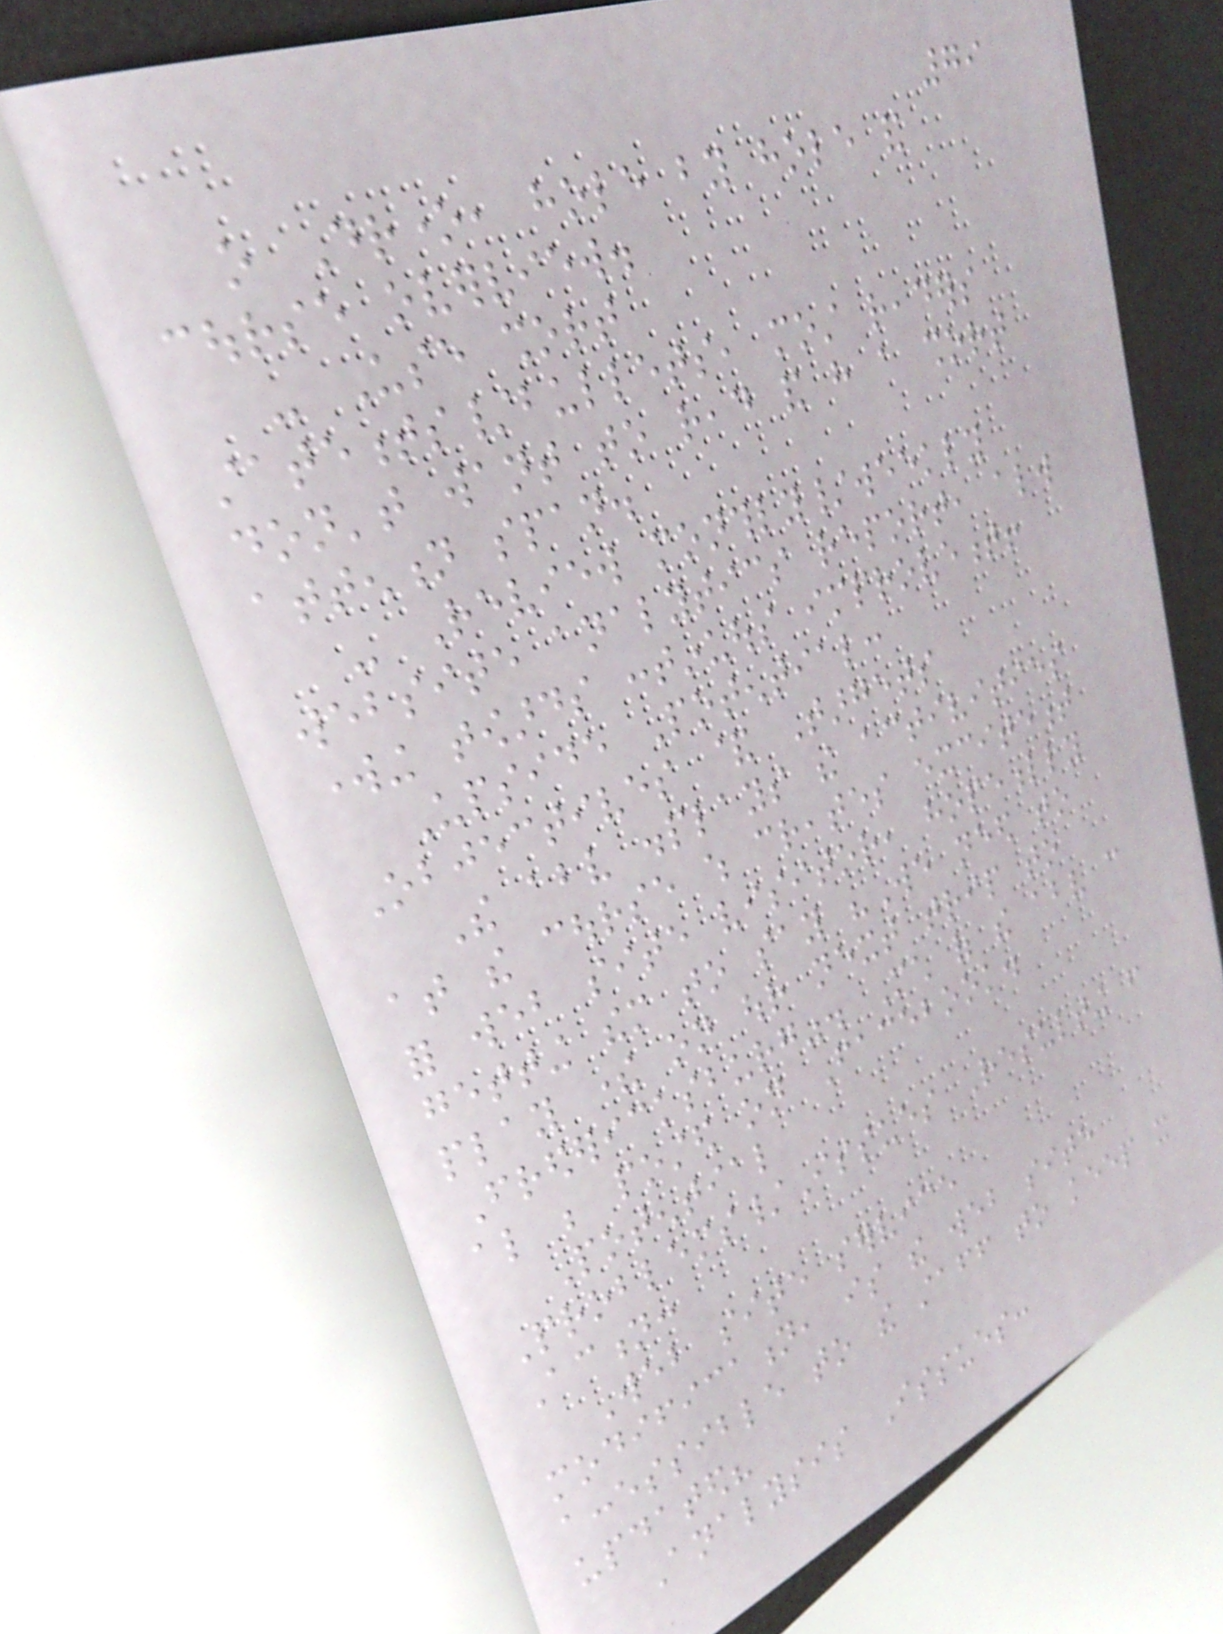79
o Drone, hole by hole and
course overview.
- Use short
statements/bullets, most readers
don't want to read and have a short
attention span.
- Review monthly/weekly
website analytics report, always
working towards continuous improvement!
Upside Potential:
Objectives & Targets
The above displays the activities
at the course which creates excitement
for web site visitor, hopefully
getting them to say "We need to
play there on our next trip to
Fredericksburg". Much of the above can
also be posted on Facebook.
Potential
Problems/Issues Resulting from
Action:
Web site service
modification, is the web site
accessible to the staff to keep it
updated?
Analysis Issues:
